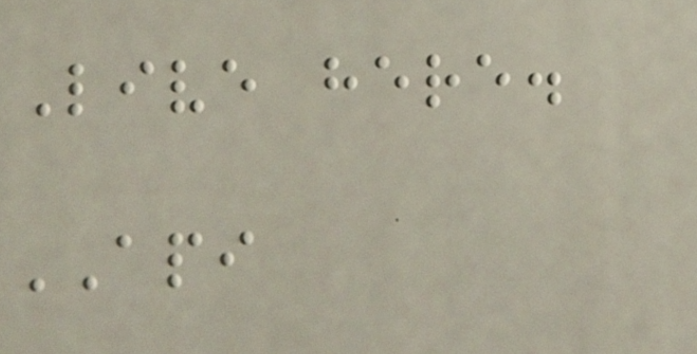Live here.
API
